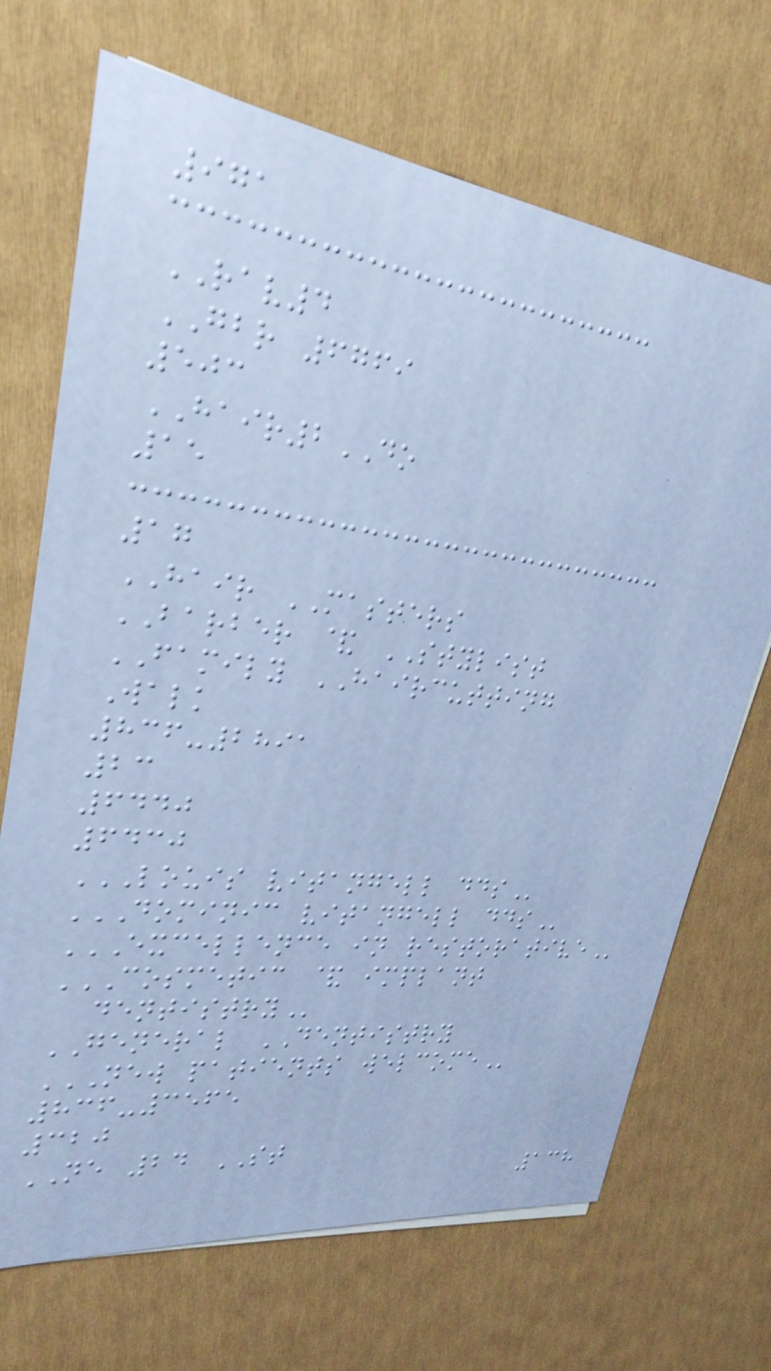971
RAV4
GBR 6769
503
HAIR2DO
15
17
HAIR MASTERS
BARBER & STYLIST
FAMILY HAIRCUTTING
Walk
836-2891
23
6440
6430
LOUIS VITANGELL DDS
DOMINIC VITANGELL DDS
EXCELLENCE IN RESTORATIVE
COSMETIC & IMPLANT
DENTISTRY
GENERAL DENTISTRY
NEW PATIENTS WELCOME
836-3565
320
NE 24 ST
138
